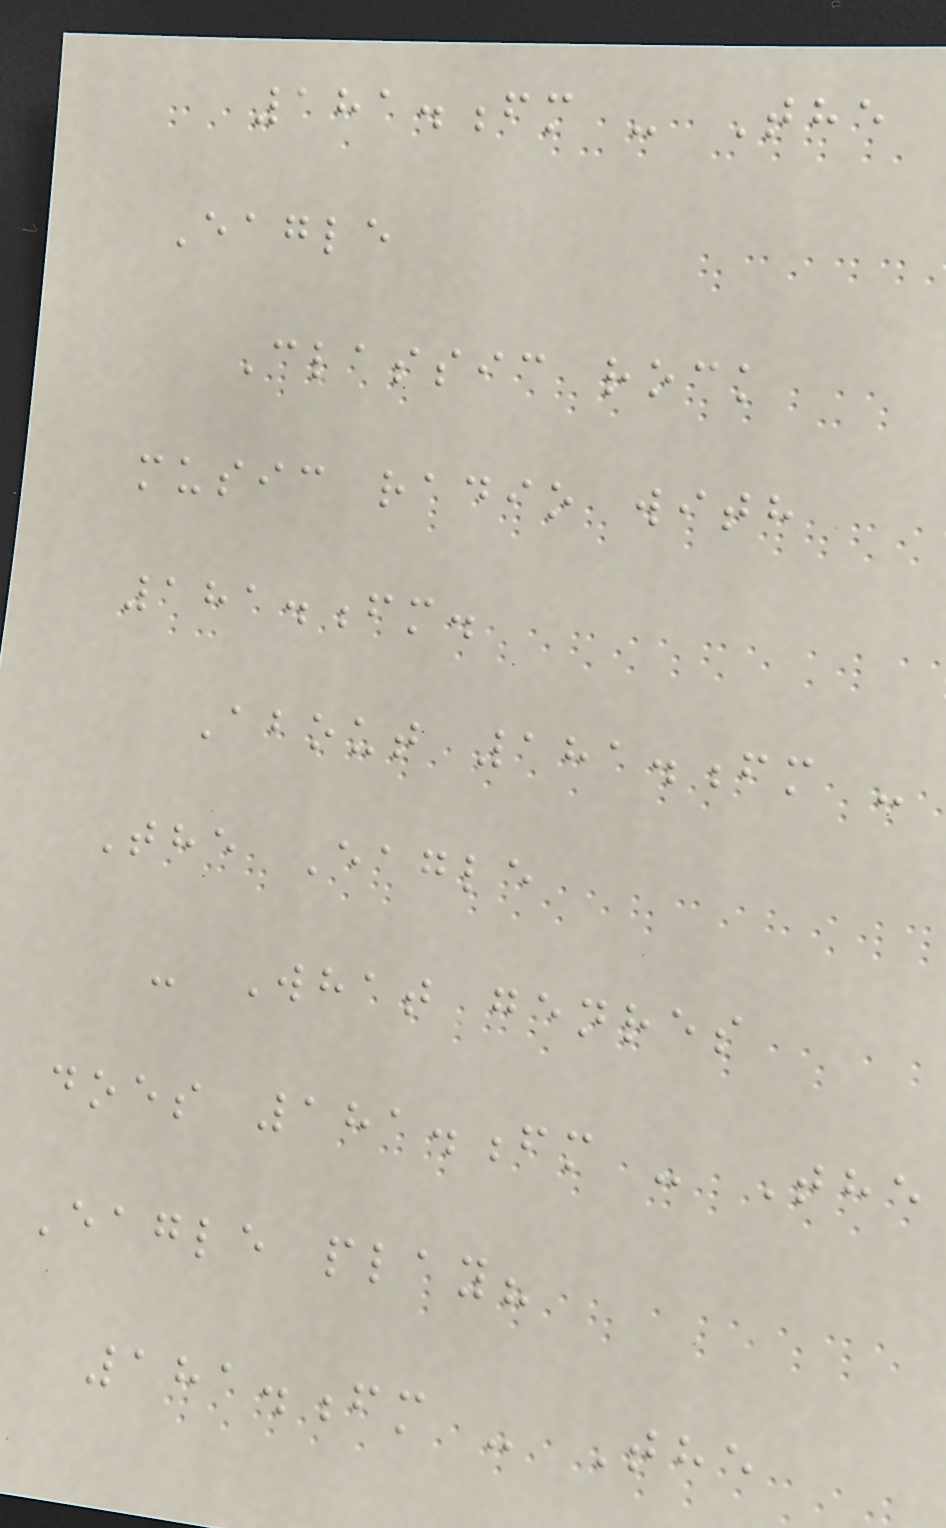181.fm - The
Eagle
Classic rock
music radio with
181.fm.
About 181.fm -
The Eagle
- What genres
does 181.fm - The
Eagle play?
181.fm - The
